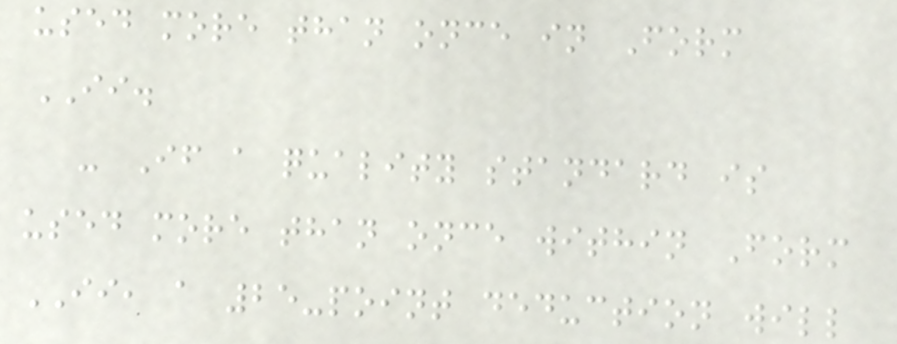used more than once in Form
II.
- If a quality standard is
used more than once within Form
II, a 25-point deduction will
